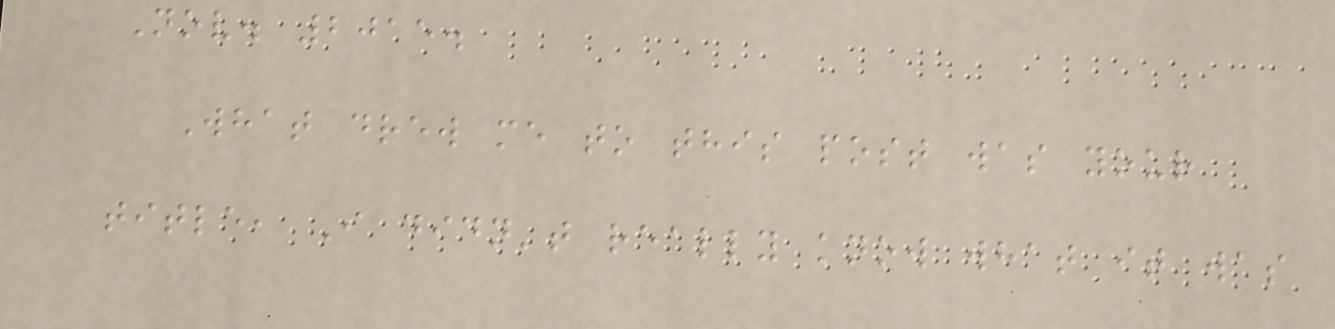Nov. 2015.
What drew me to this post was your
title, I didn't really know what it was
